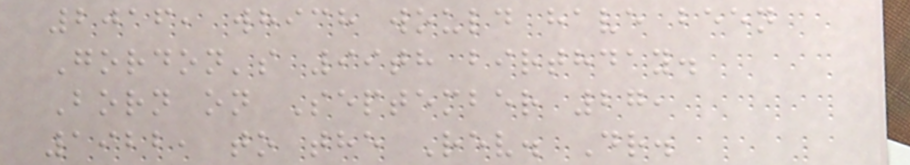2016, which would have been
Gordon's 99th birthday.
Born on September 27,
1922, to the Rev. Dr.
